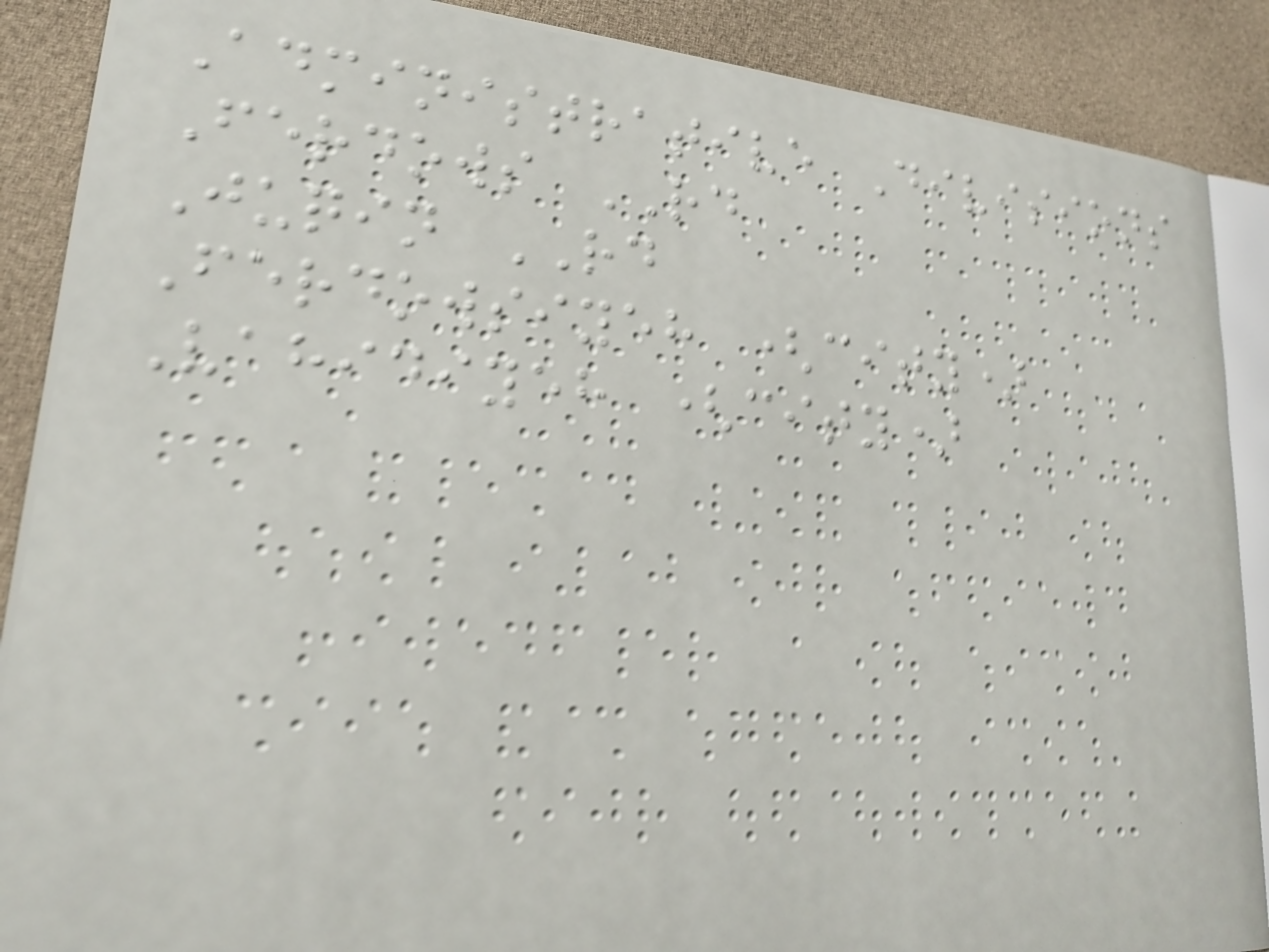Administrative Divisions
Ferdows RD
Juqin RD
Ferdowsiyeh (city)
Vahidiyeh (city)
